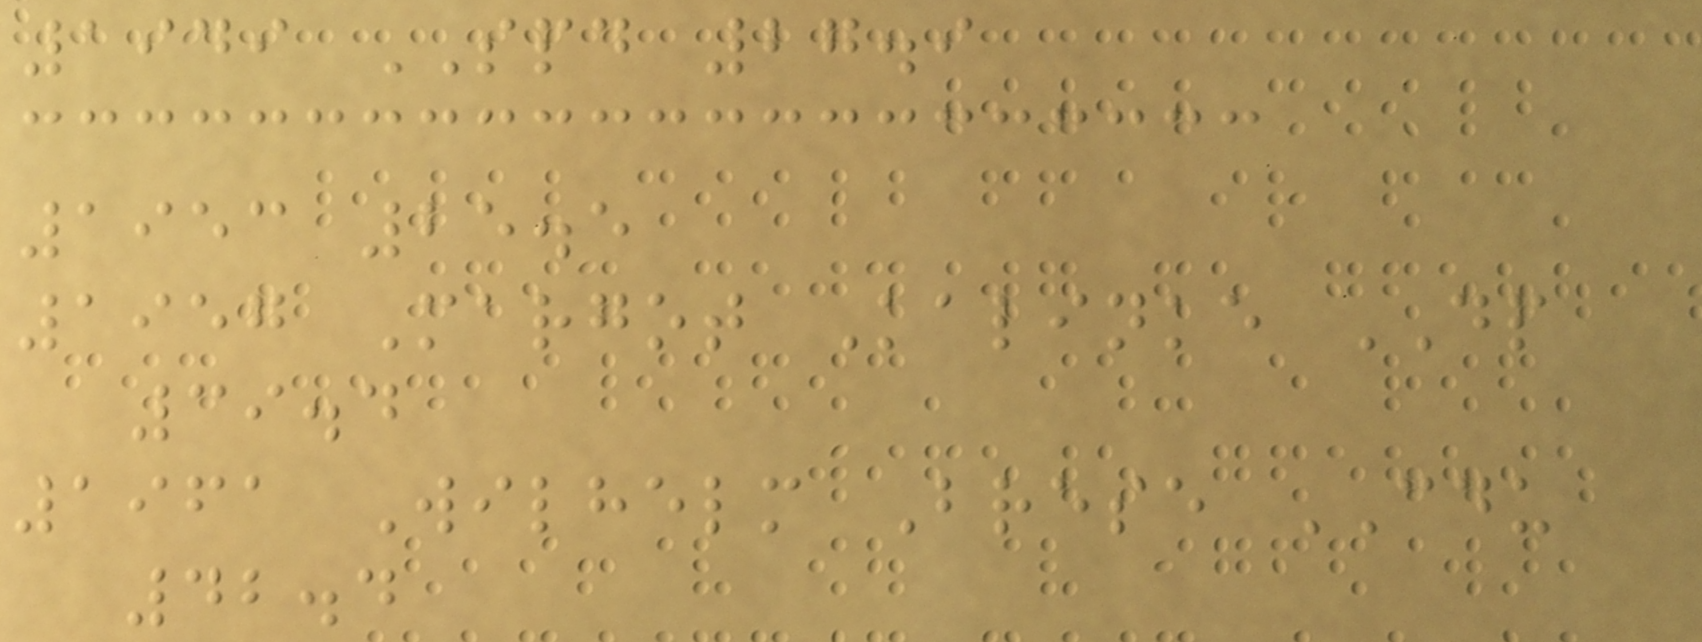1949 SPD 27.9
1953 25.5
1957 Margot Kalinke DP
39.4
1961 Wilhelm Brese CDU
42.4
